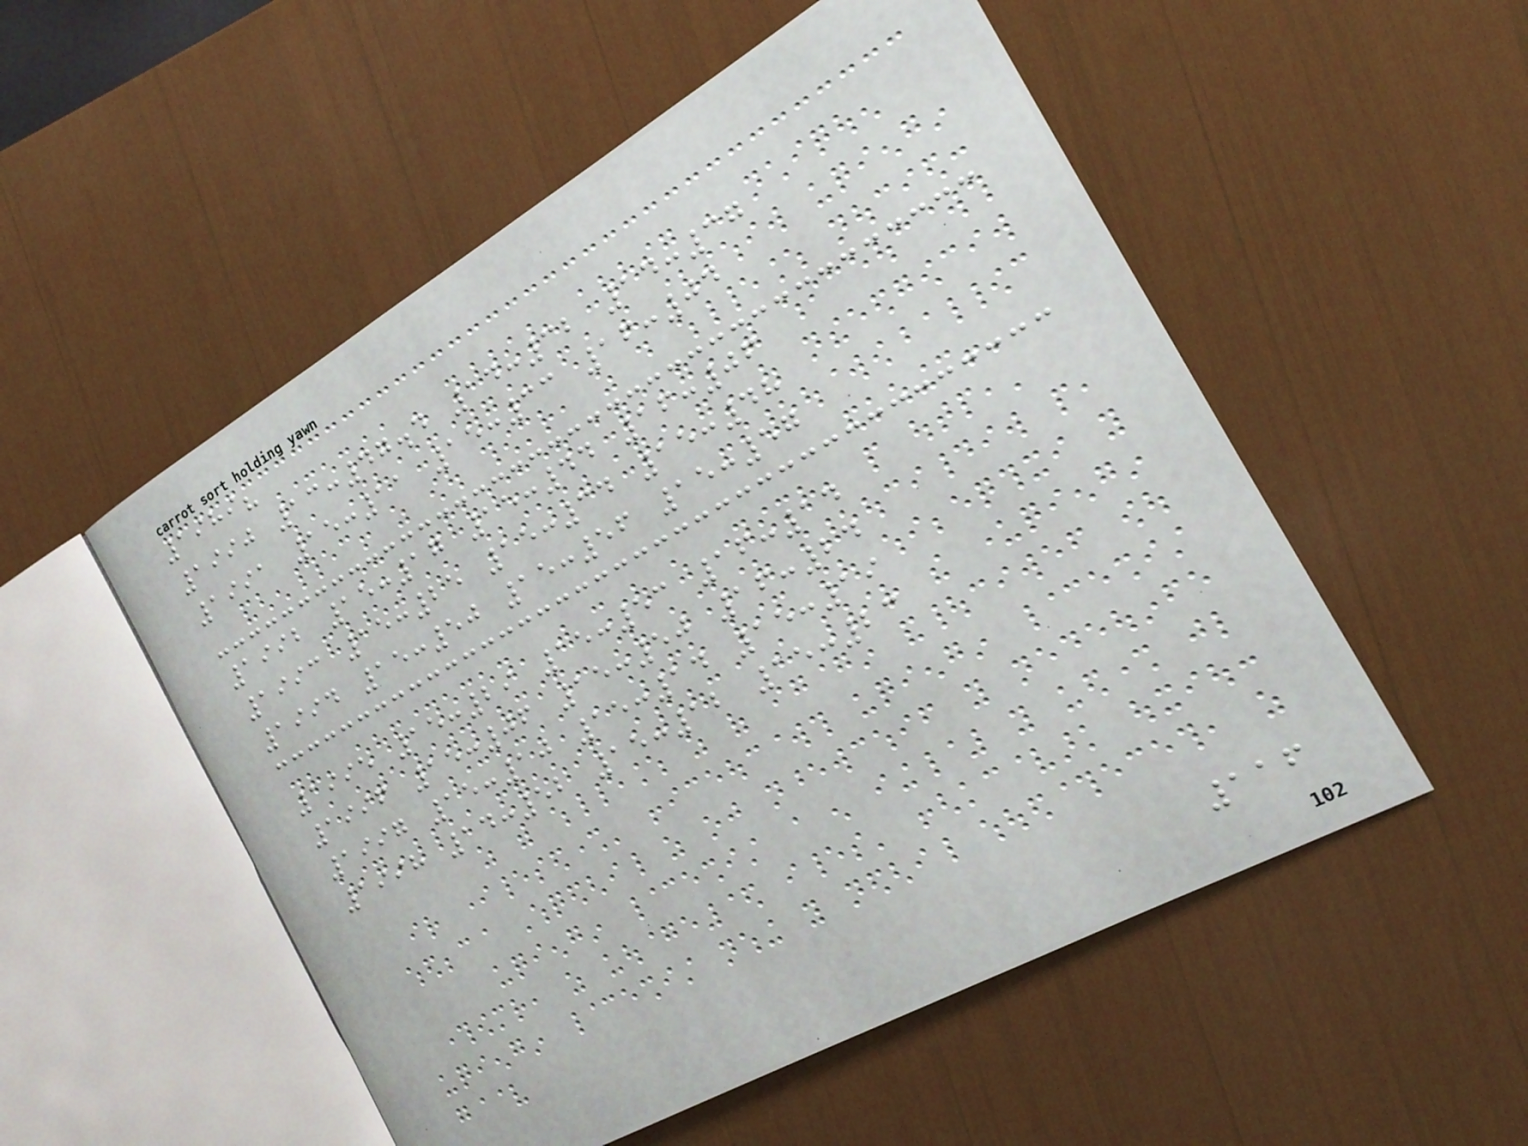1989?
1990 13:47.4 14:32 14:37
1991 15:11 15:33 16:04
1992 15:17 15:44 16:06
1993 15:25 15:34 15:48
1994 15:50 15:56 15:57
1995 15:29 15:53 16:14
1996 15:06 15:50 16:24
1997 15:10 15:14 15:19
1998 14:52 15:12 15:23
116
